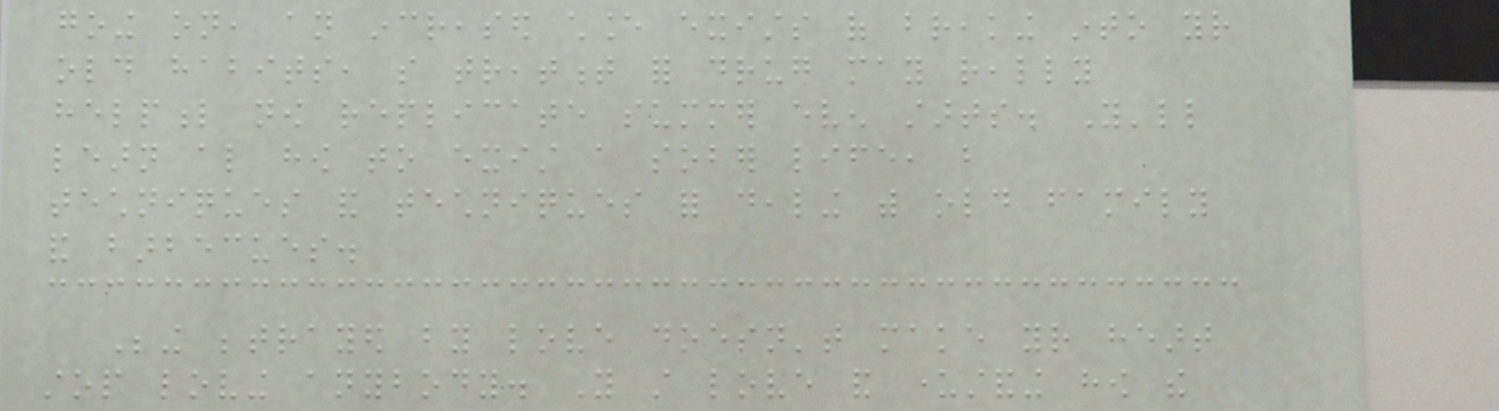going on, an increased chance exists of breaking into your
old habits, so treatment for drug may really
helpful now replicate summer even starts. You'll
learn also how to exist a sober life, but
techniques and techniques for dealing with old family
and barbecues.
Being betrayed by love doesn't make your heart
stop loving anybody. You still love and understanding how the
